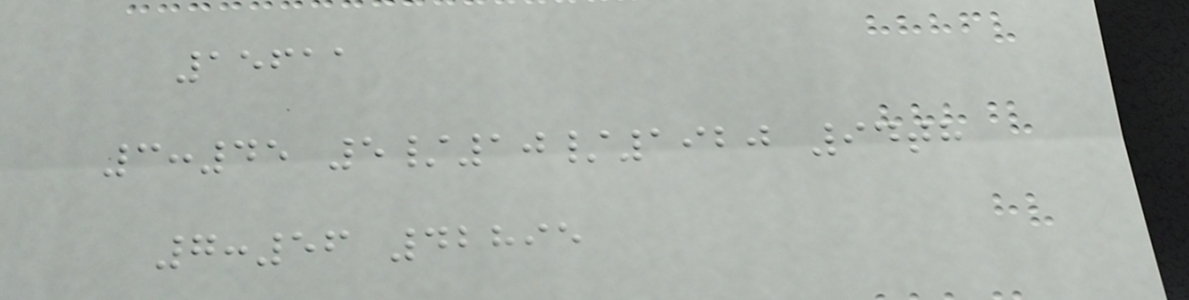15611
3:45 5/10/1920 94th
7:56 42895
